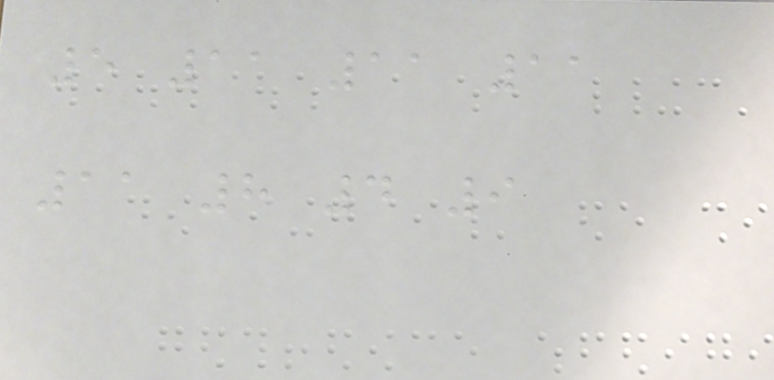5 11 11 11
11 8 4 9
